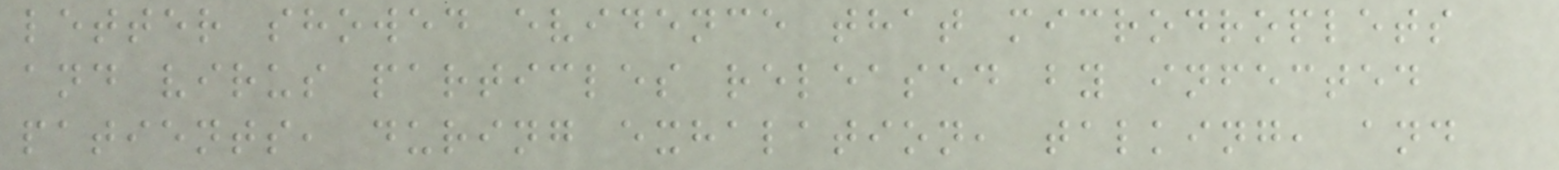letter showed evidence that microdroplets
and virus particles released by infected
patients, during exhalation, talking, and
